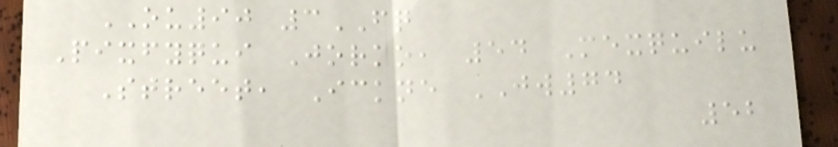OU90 3FQ
Pixfyqui Jorko, 54 Mexquilu
Street, Ickne JW74
52
